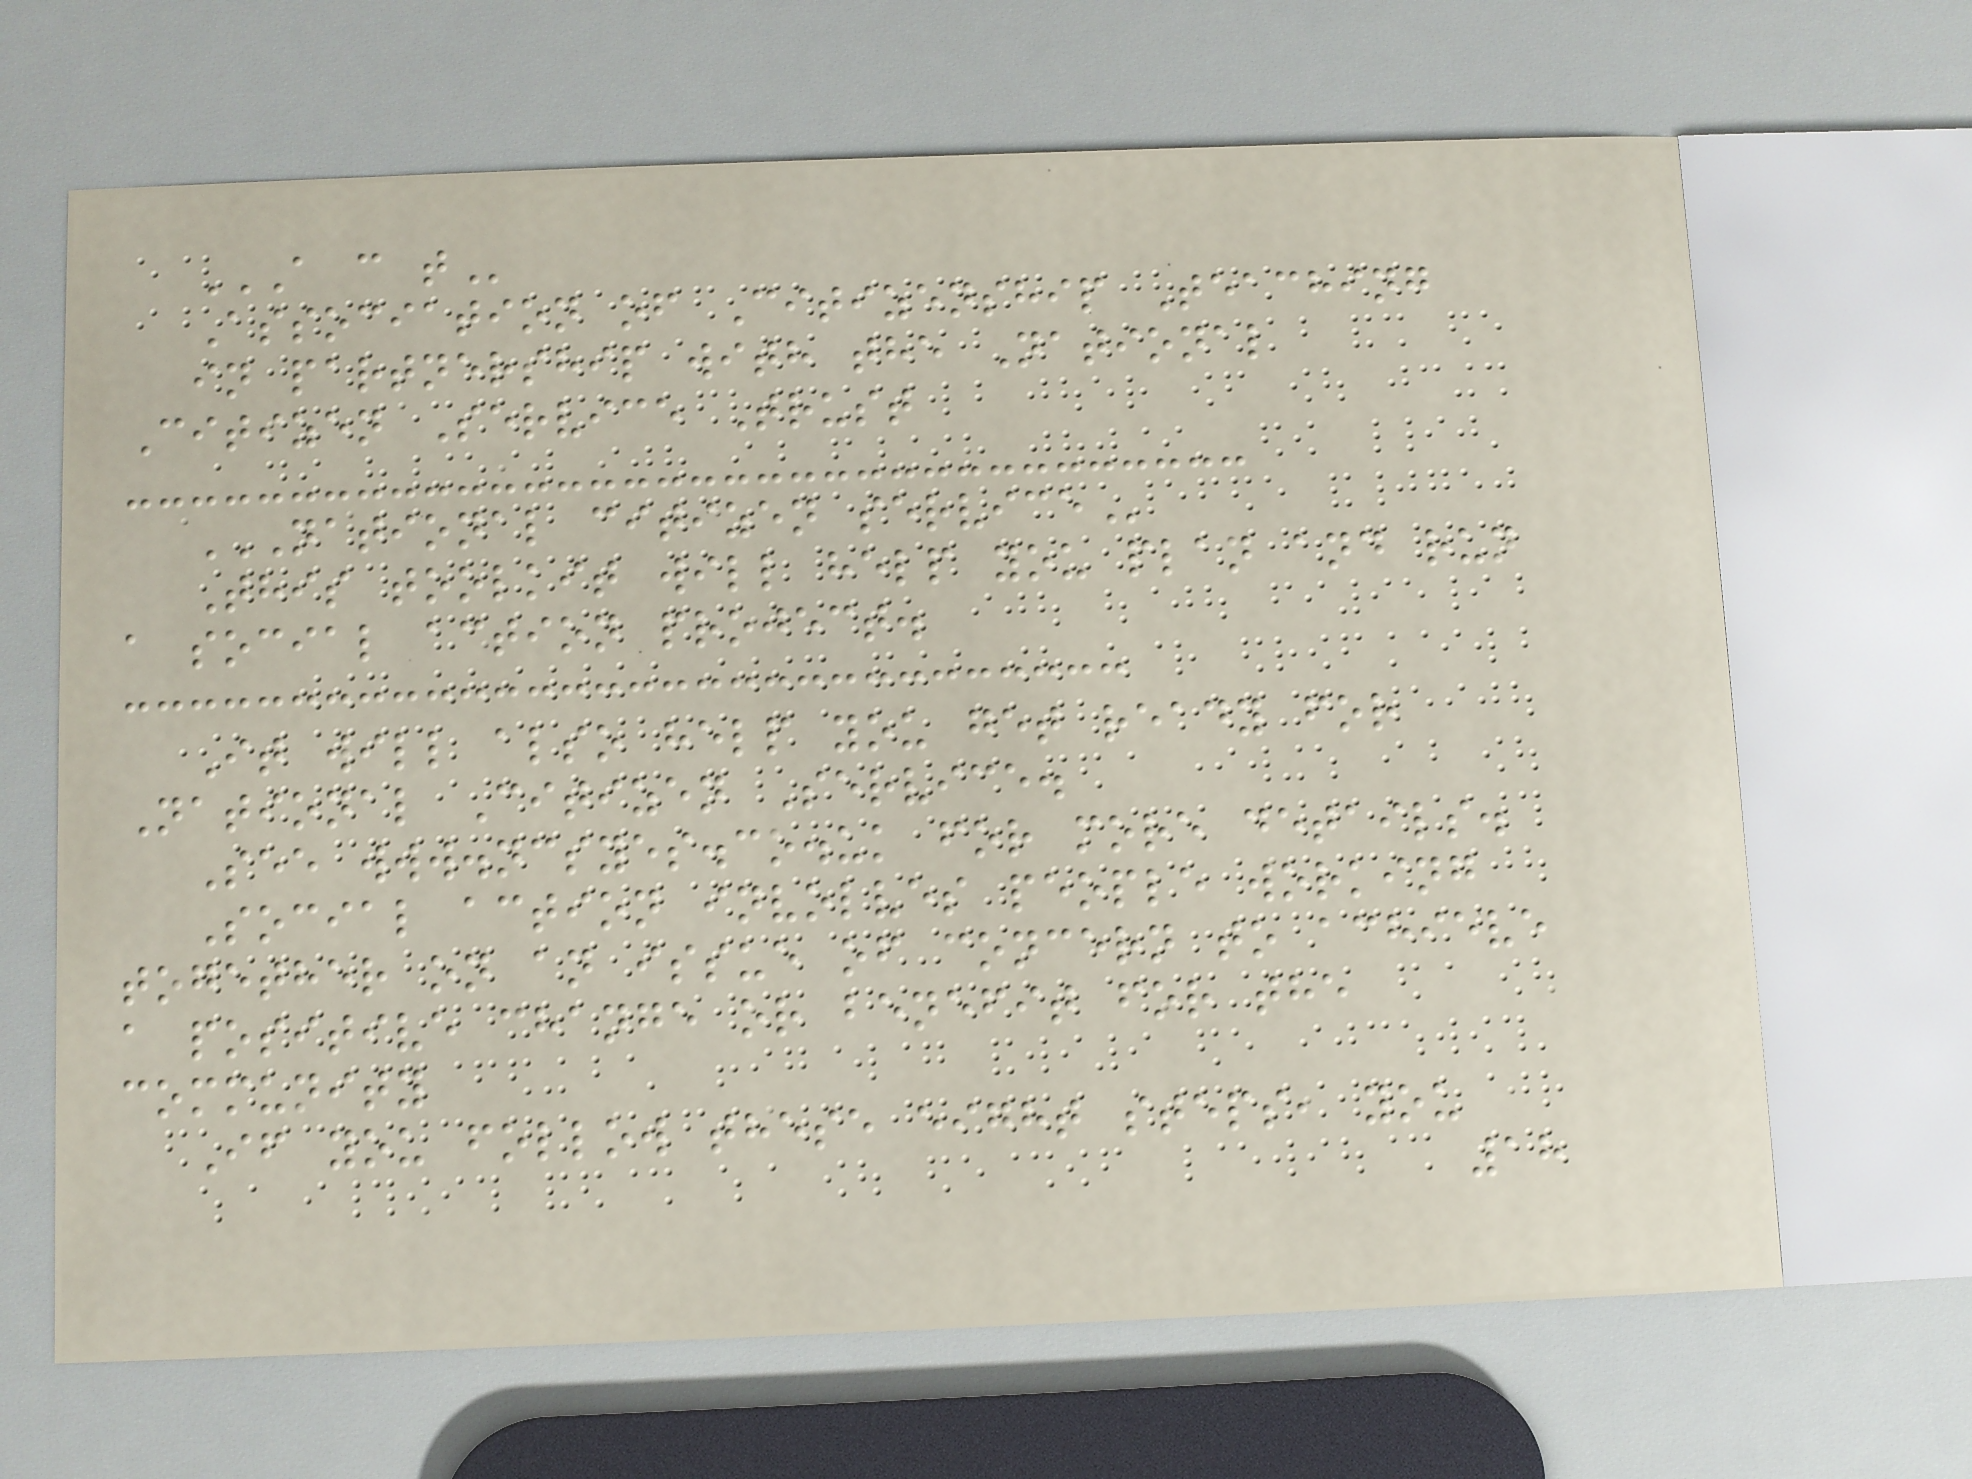A C T
Association of Citizenship Teaching
in partnership with the National
Citizen Service Trust
NATIONAL CITIZEN SERVICE
This toolkit will help you plan and run
a social action project.
It will also help you get ready for
National Citizen Service.
See www.ncsyes.co.uk for more details.
Social action involves people working
together on an issue of concern to achieve
a positive change or benefit for the
community
If you follow these eight steps, you
18
